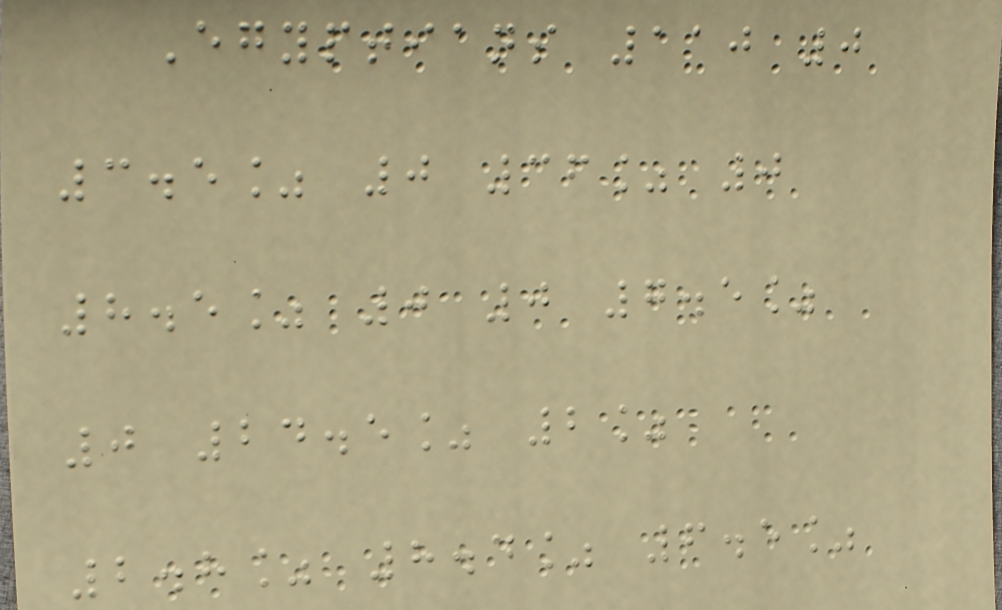Egyptians 110 0
3.5% 0 36% 0
8.5% 0 0 7.5%
0 24.5% 2%
2.8% 8.4% 6.5%
